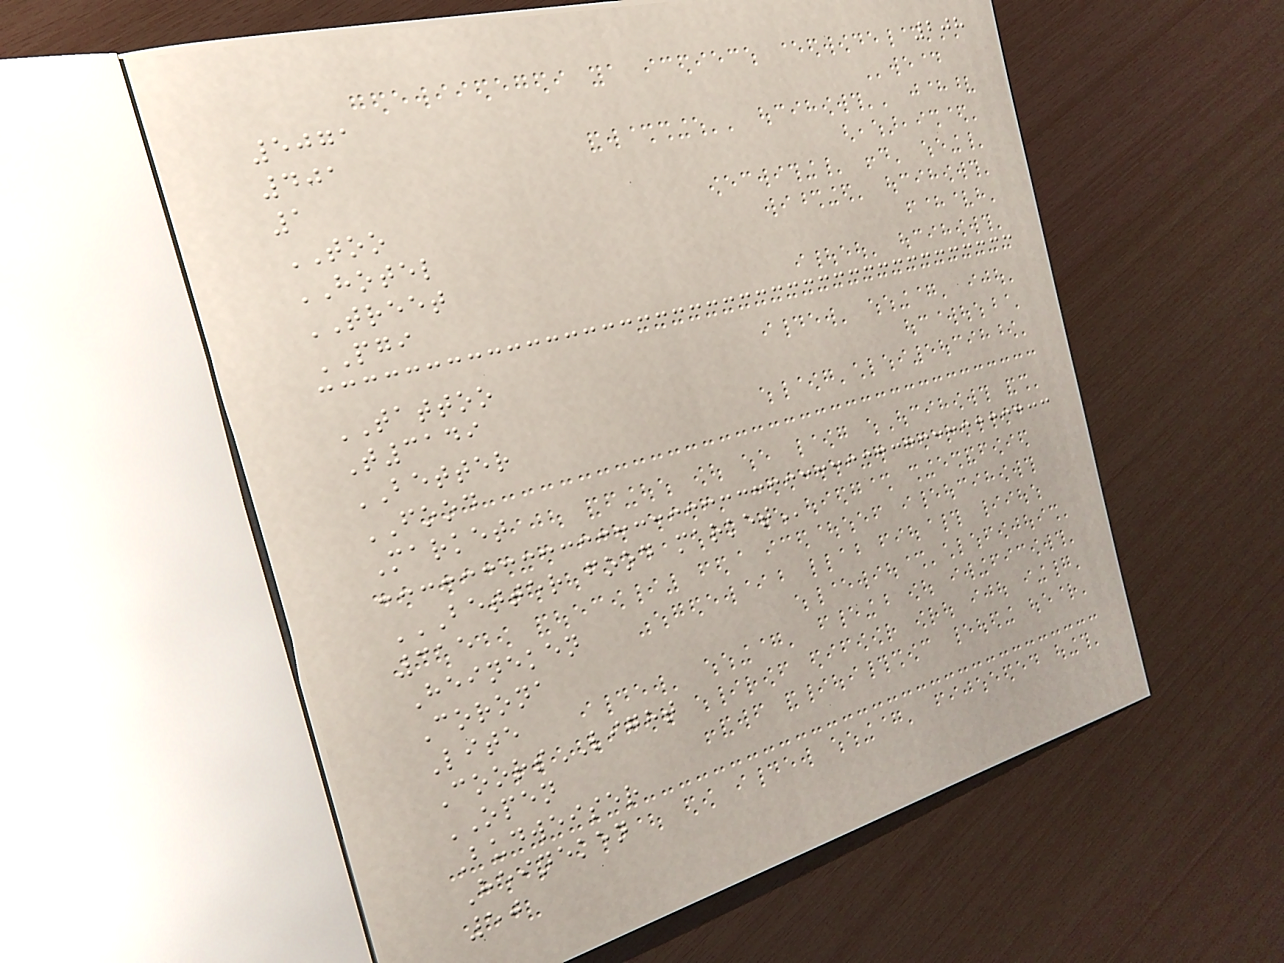208
5071
401
1
TOO
HOTEL
TREET
PGI
TATTOO
T3149
BETTER
FOOD
Market
BETTER FOOD MARKET
315
Heineken
Corona
Lite
CoorsLIGHT
OPEN
Budweiser
Heineken
50
